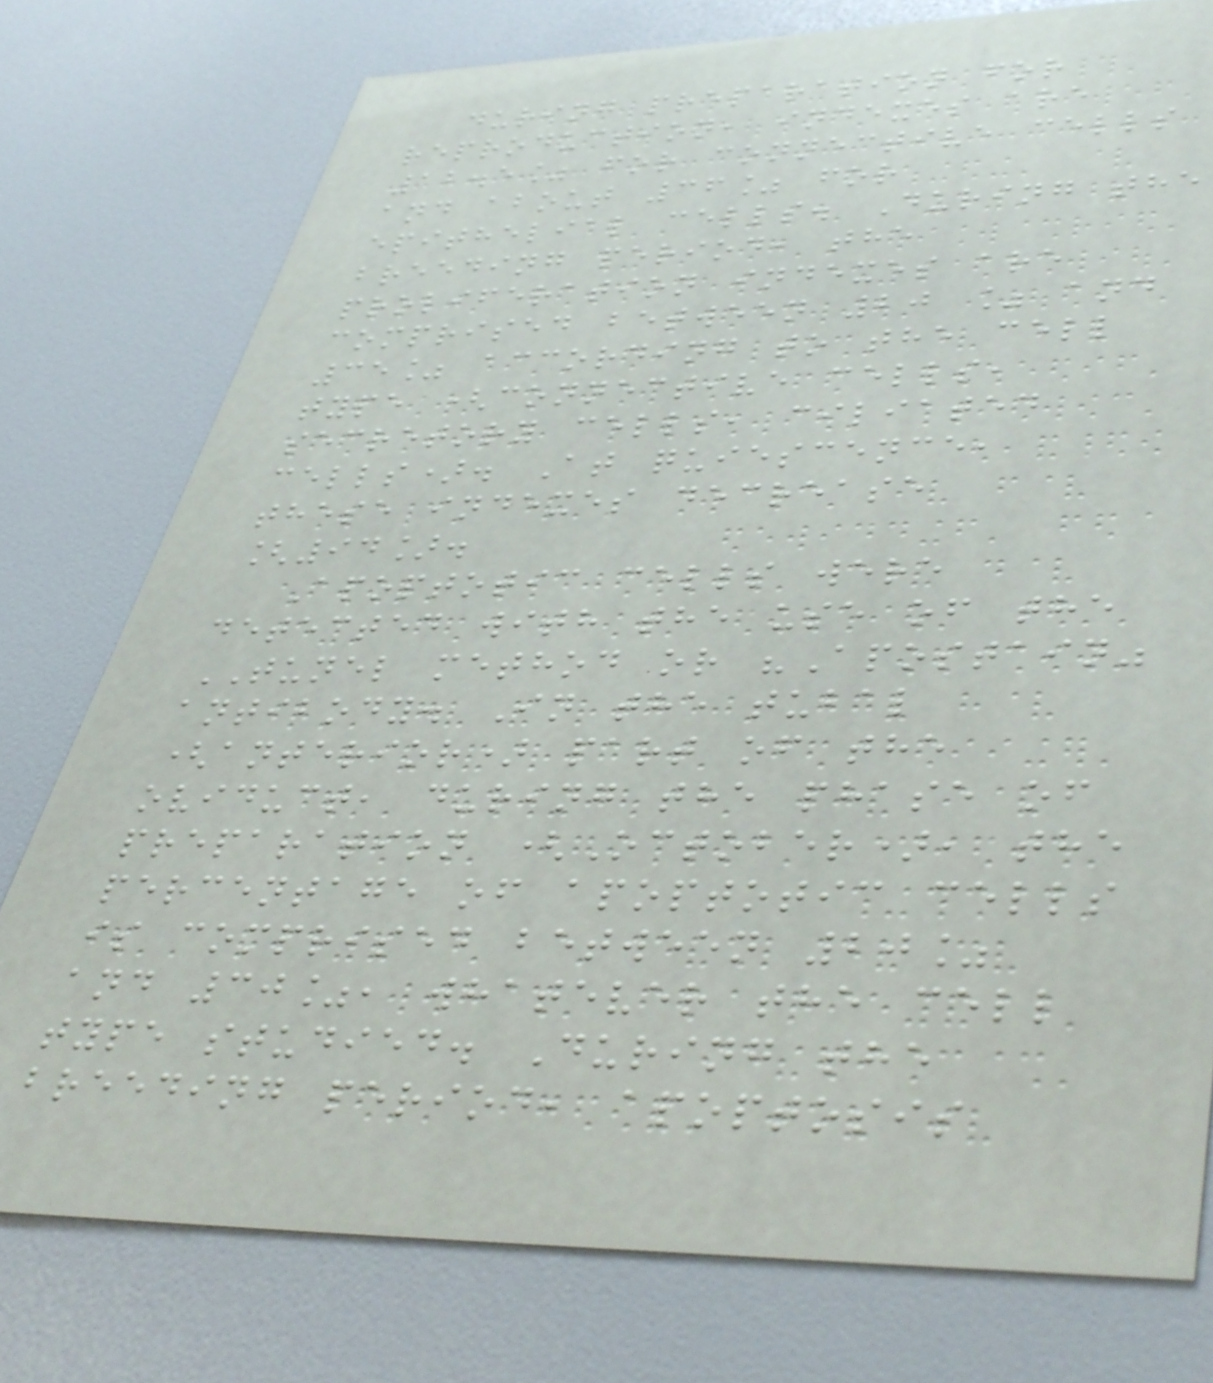during preparation for
reproduction, indexes are
12.5% for connective cells
and about 36% for
epithelial cells. During the
breeding period, the
proliferation indexes are
comprised between 20 % and
35% according to the cell
type (connective cells,
secretory cells, ciliated
cells). At quiescence,
these indexes decrease
[94].
Apoptotic cells were
detected with the use of the
TUNEL method or "Apostain"
antibody. In the tubal
(anterior) part of the
oviduct, during the phase of
preparation (October), the
percentage of apoptotic cells
is comprised between 20%
and 30%, whatever the cell
type studied. During the
breeding period, apoptosis
